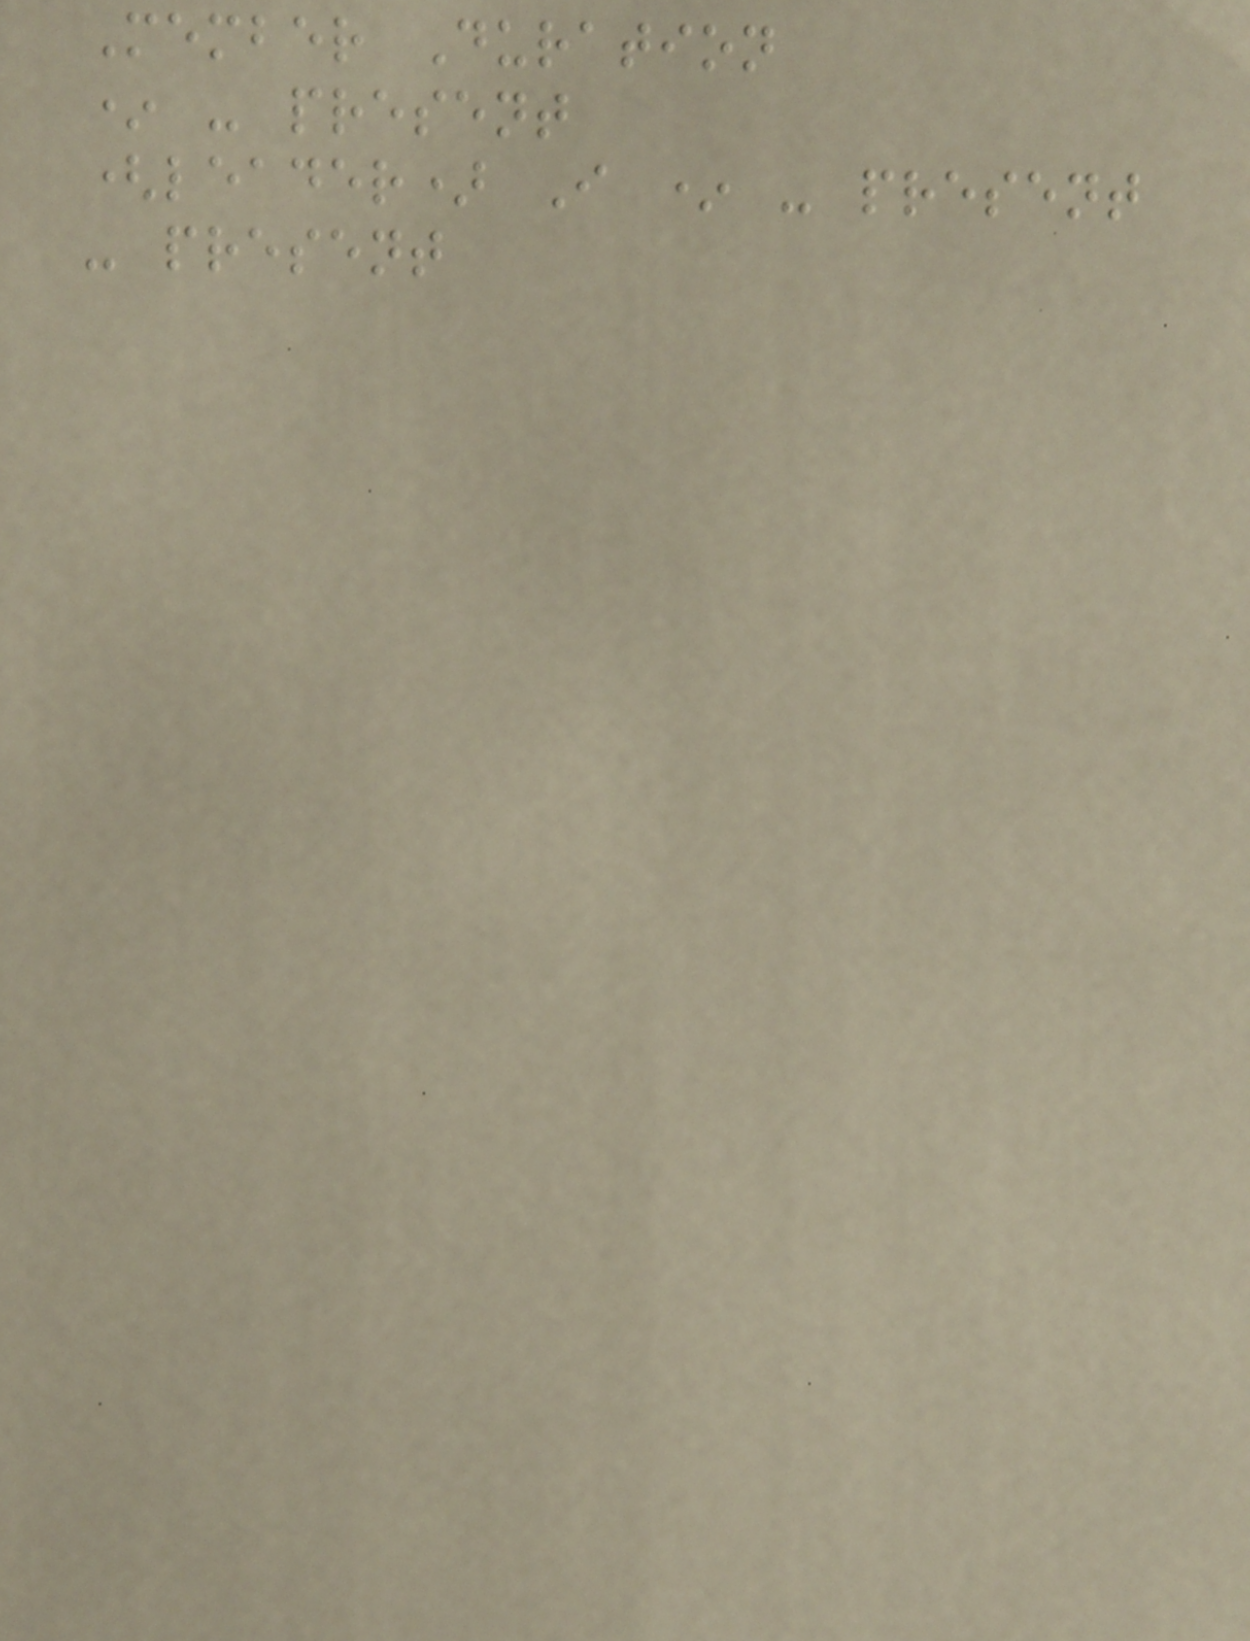Member Duration
* - present
(leader) I * - present
- present
